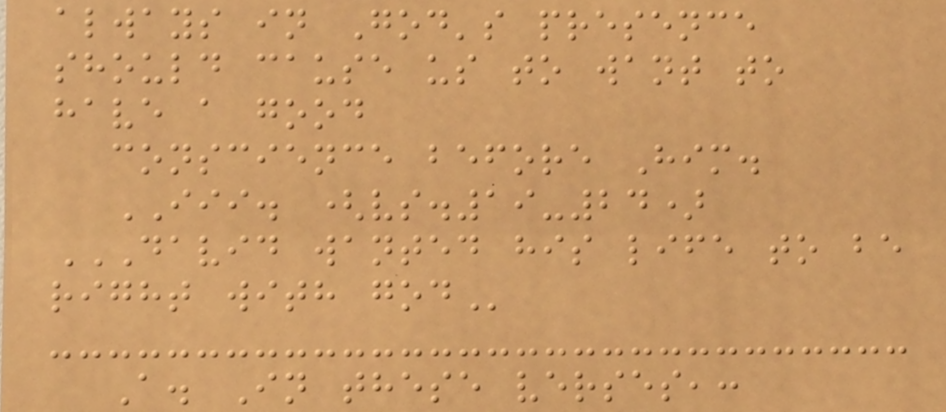always in God's presence
should cause us to want to
have a good
conscience before Him.
III. (vs.19-24)
DAVID WANTED HIS LIFE TO BE
RIGHT WITH GOD
A. In these verses,:
